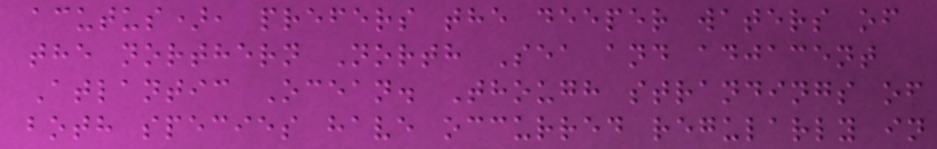acutus), prefers the deeper waters of
the northern North Sea and adjacent
Atlantic Ocean. Though strandings of
both species have occurred regularly in
